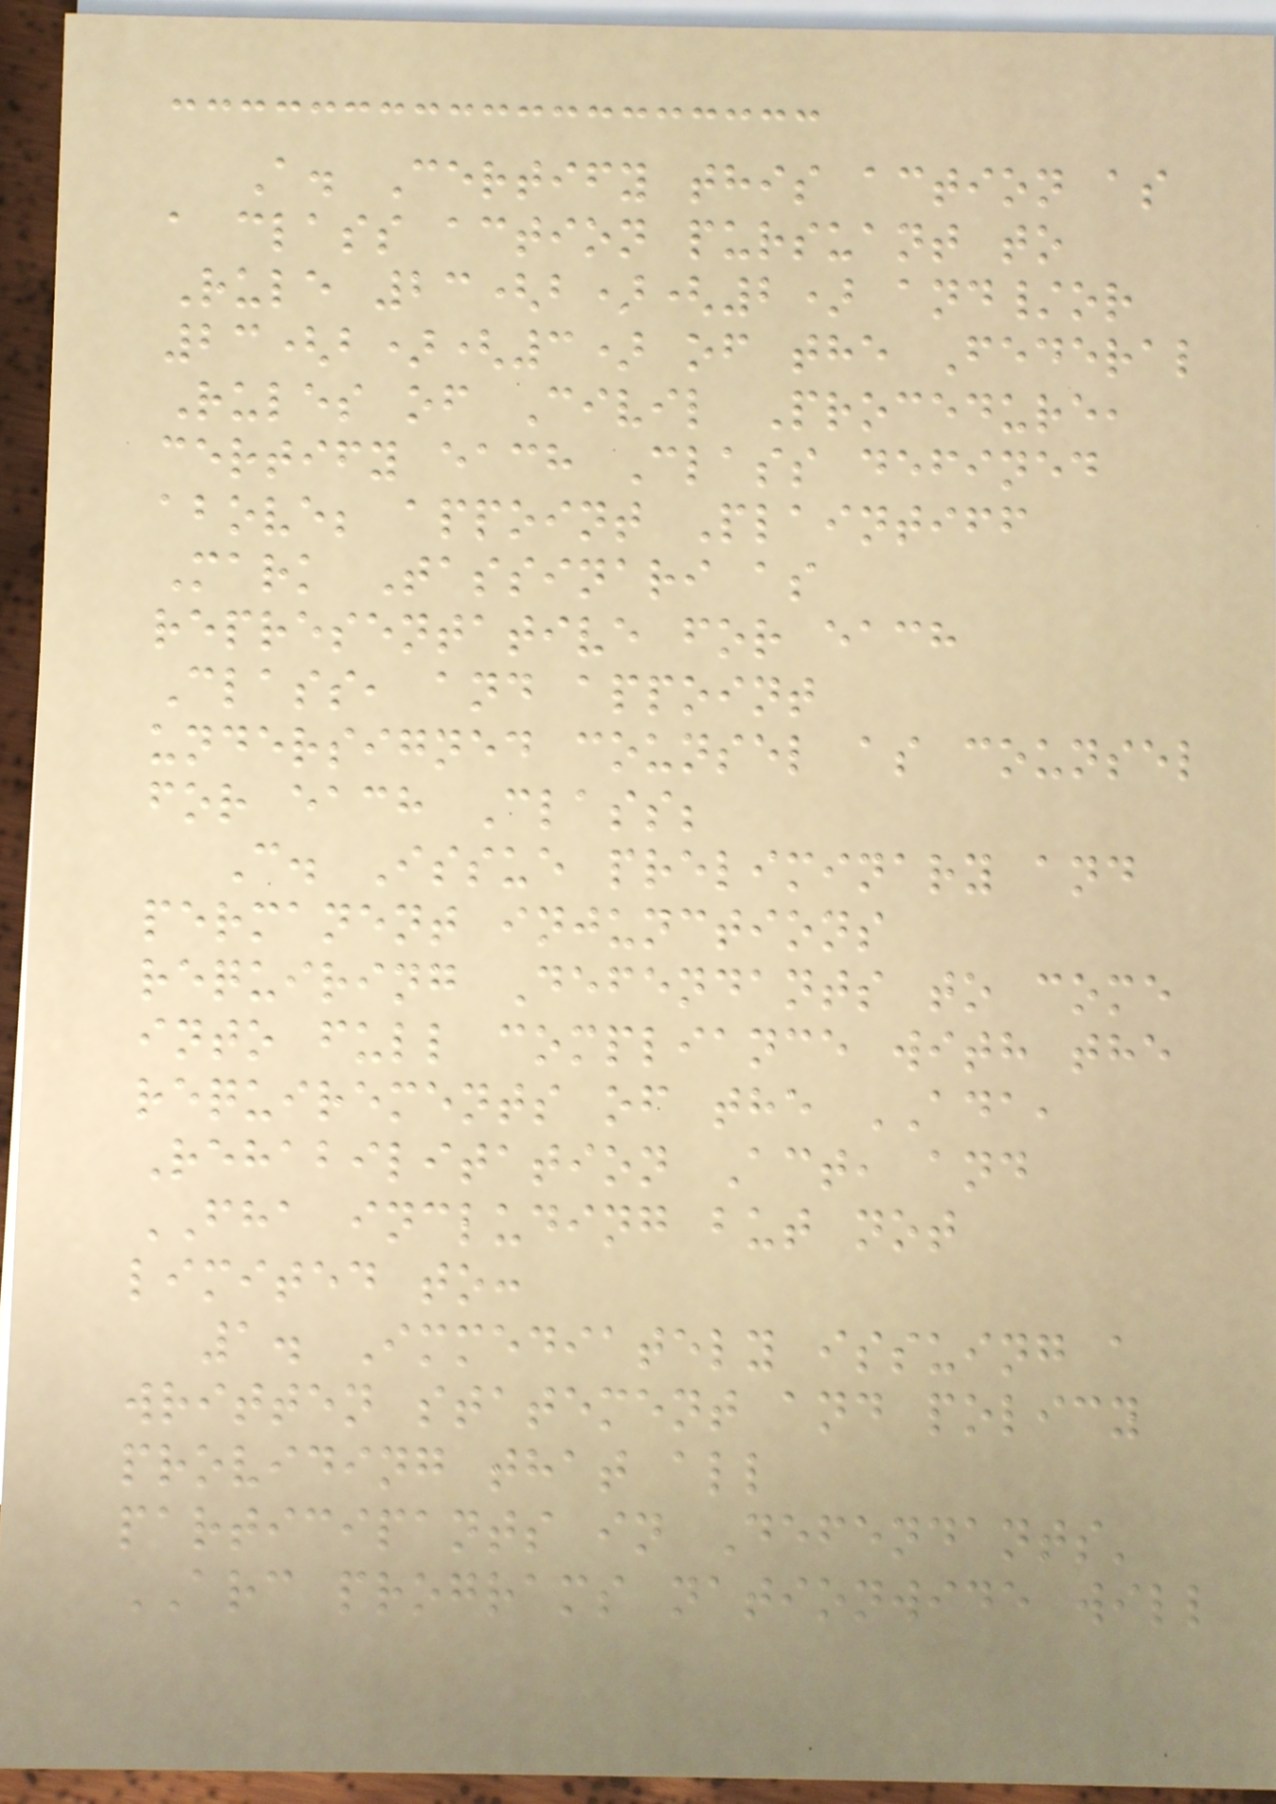A. Certify this action as
a class action pursuant to
Rule 23(b)(2) and/or
23(b)(3) of the Federal
Rules of Civil Procedure,
certify each Class defined
above; appoint Plaintiff
Mark Tassinari as
representative for each
Class, and appoint
undersigned counsel as counsel
for each Class;
C. Issue preliminary and
permanent injunctions
requiring Defendants to come
into full compliance with the
requirements of the ADA,
Rehabilitation Act, and
FHA including but not
limited to:
1. Immediately issuing a
written statement and policy
providing that all
participants in Defendants'
ARC programs nationwide will
